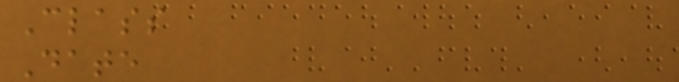Class
Date
